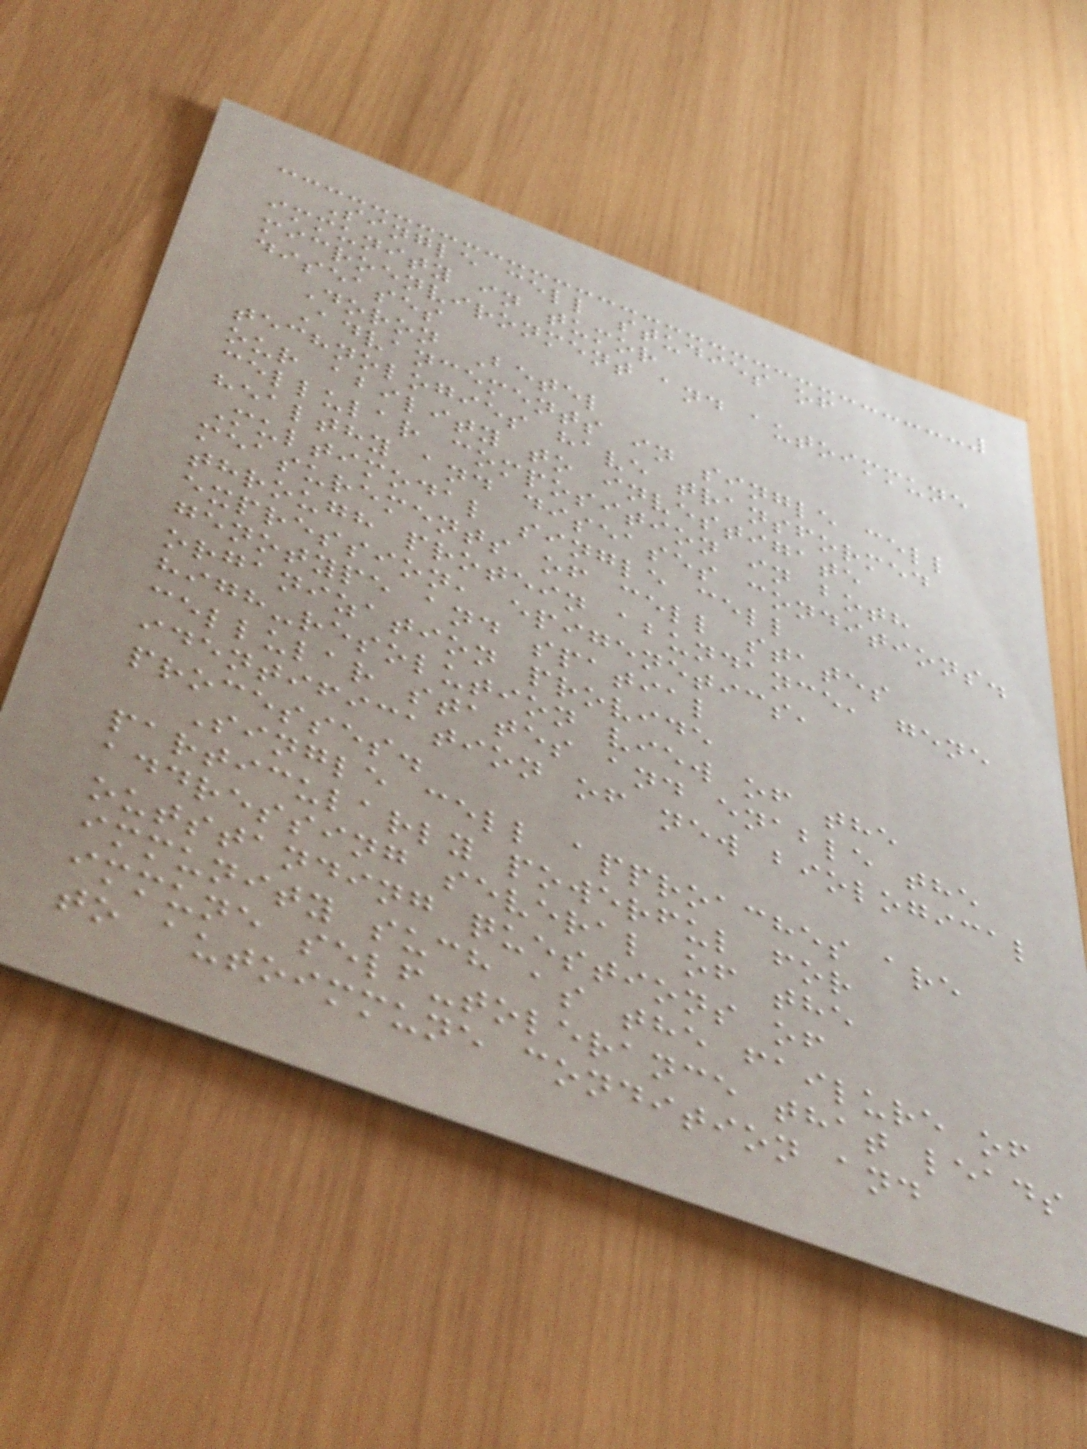Single cell studies of
immunity in tumor
microenvironment and autoimmune
diseases
Doron Betel
Advancements in single cell
technologies have transformed
our ability to investigate
cellular composition in both
healthy and diseases conditions.
Multimodal single cell
measurements of cell states
through protein abundance, gene
expression, epigenetics,
genotype and spatial
organization provide
high-resolution view of the
cellular states and enable the
identification of new biological
processes.
Single cell approaches are
particularly powerful for
addressing several of the
outstanding questions of
immunity such as the failure of
immune self-tolerance that leads
to autoimmune condition and
